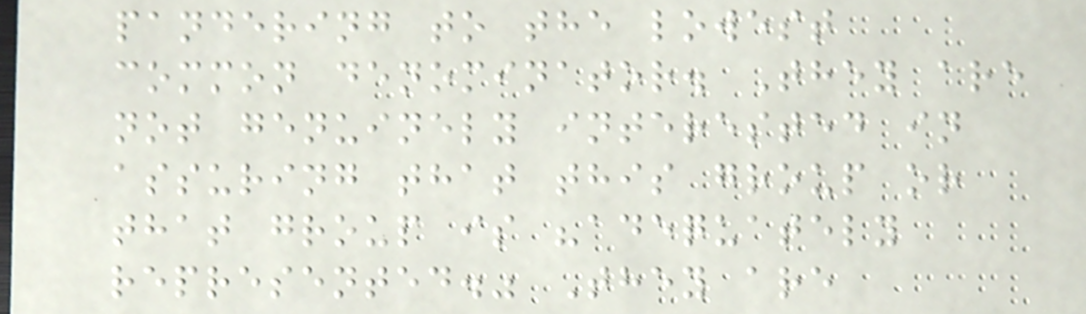pandering to the lowest
common denominator. They are
not genuinely interested in
assuring that this group or
that group is "adequately
represented." They are
